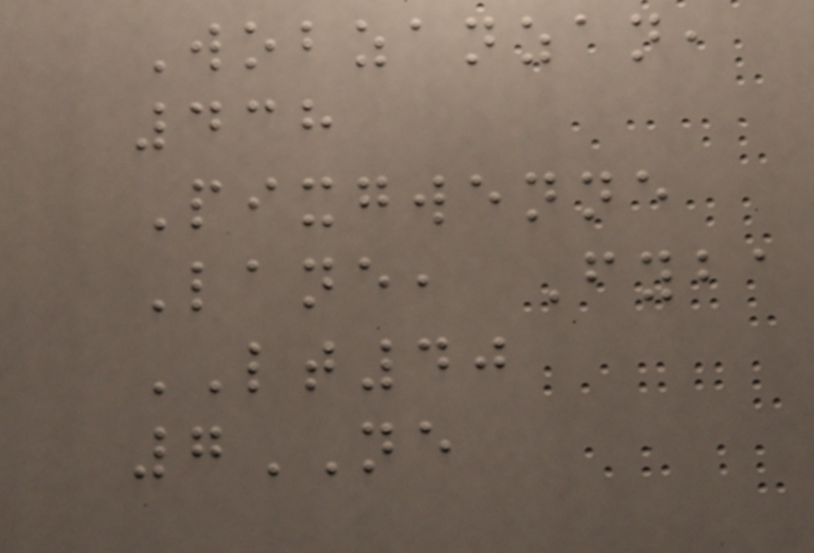Wobzanzan,
438
Pixgwenne
Lane, Fyba
LT40
7NE
